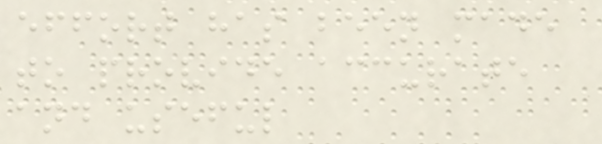effort has been made
to provide accurate
and useful
